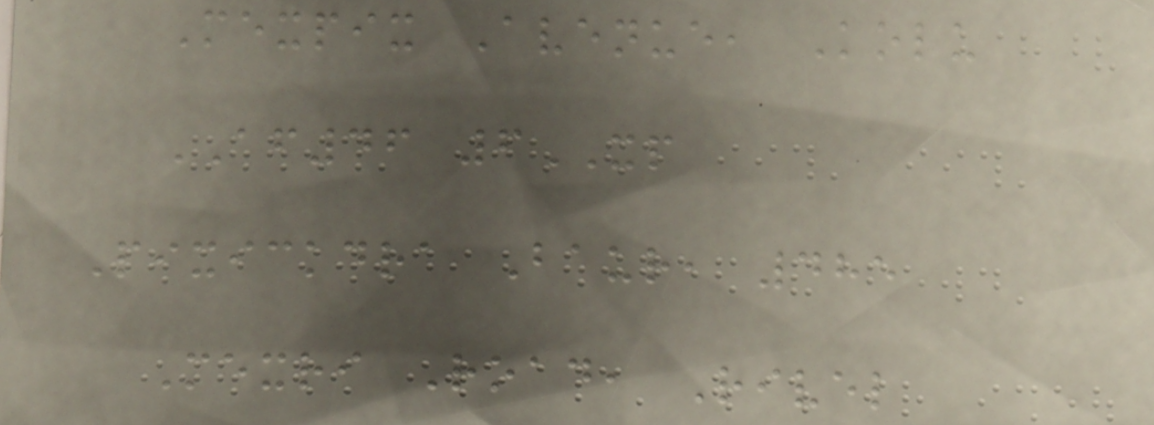Mexpix Avenue, Kolu
AF46 6XP
Pixickdra Baur, 485
Mexri Road, Rivel
